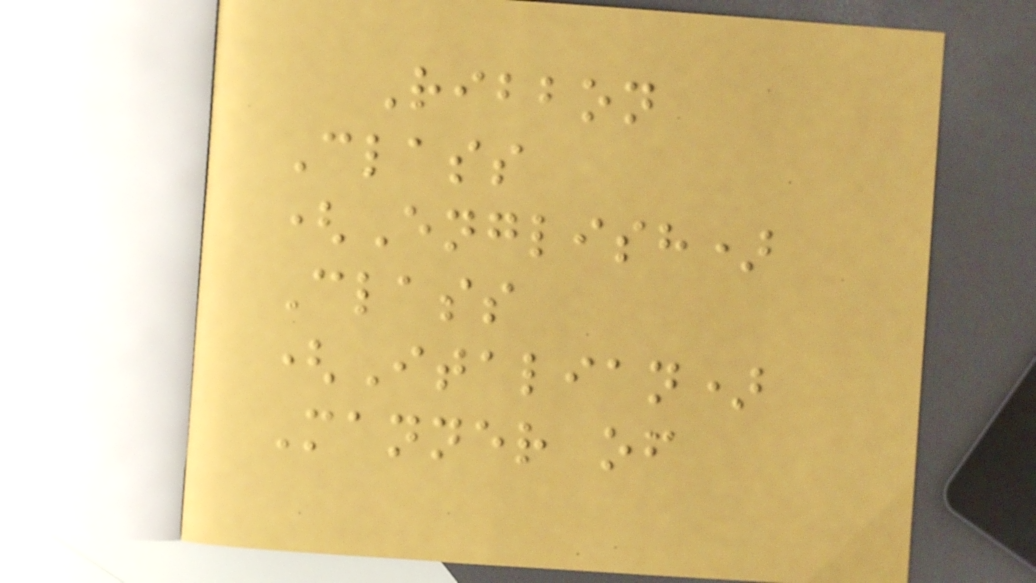Ribbon
Class
(English)
Class
(Italian)
Manner of
